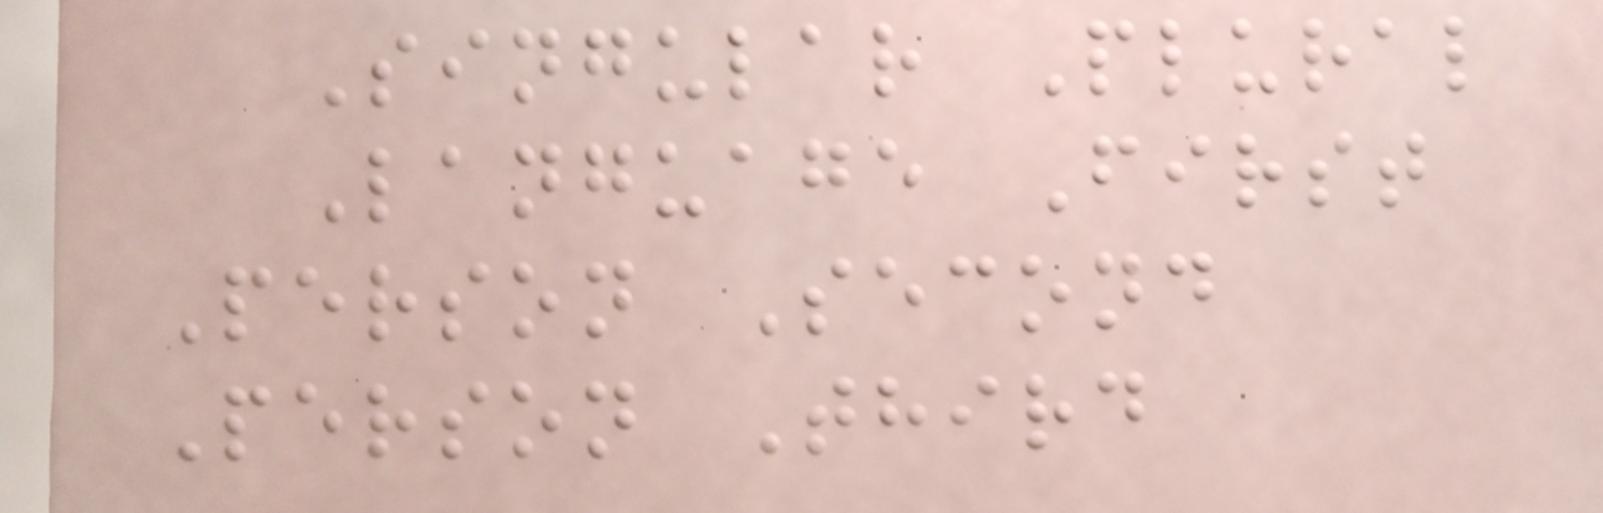Singular Plural
Language First
Person Second
Person Third
